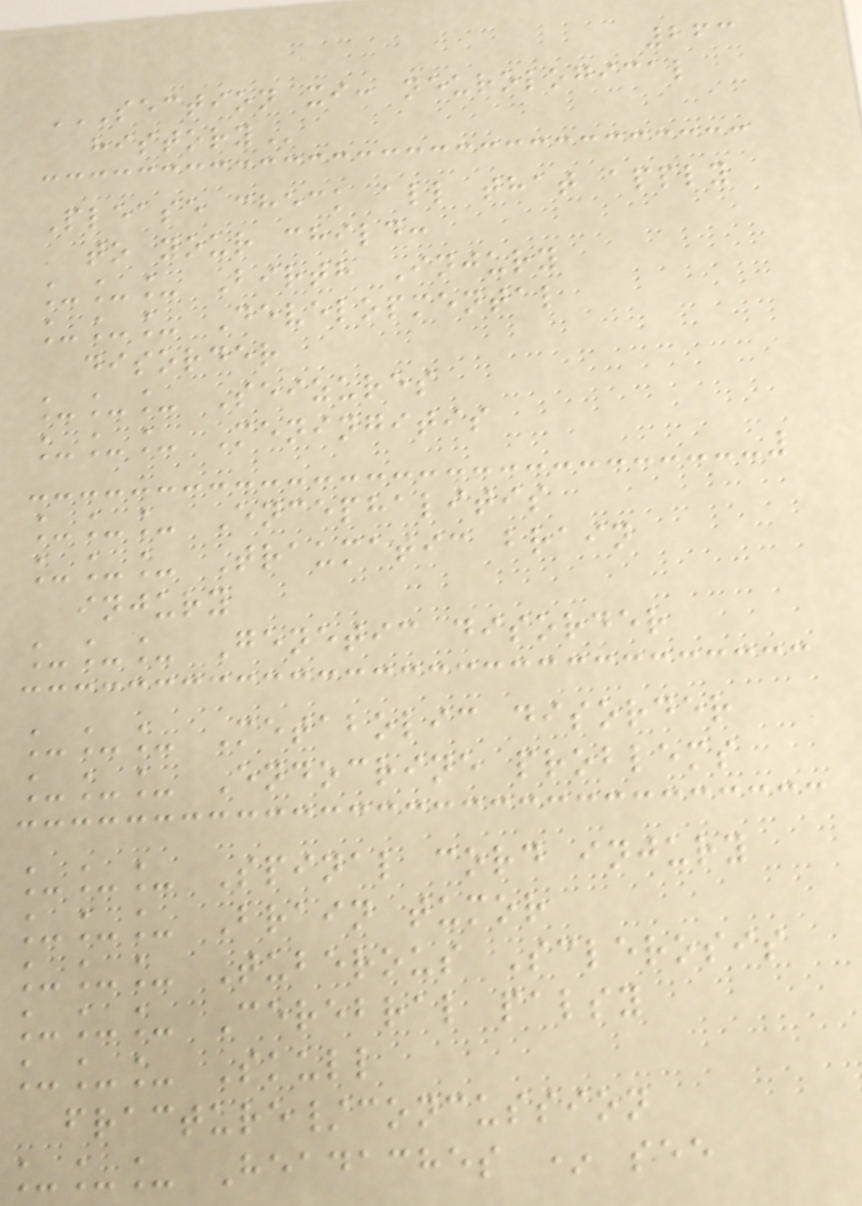263
SECTION XI: NEUROLOGICAL
HISTORY
Please check all that apply
to your child:
___ Birth Injury
___ Developmental
disorder
___ Seizures
___ Meningitis
___ Encephalitis
___ Traumatic brain
injury
___ Genetic disorder
___ Metabolic disorder
___ Endocrine problems
___ Spinal cord injury
___ Brain tumor
___ Tuberous Sclerosis
___ Cerebral palsy
___ Skull
fracture/concussion
___ Headaches * see
